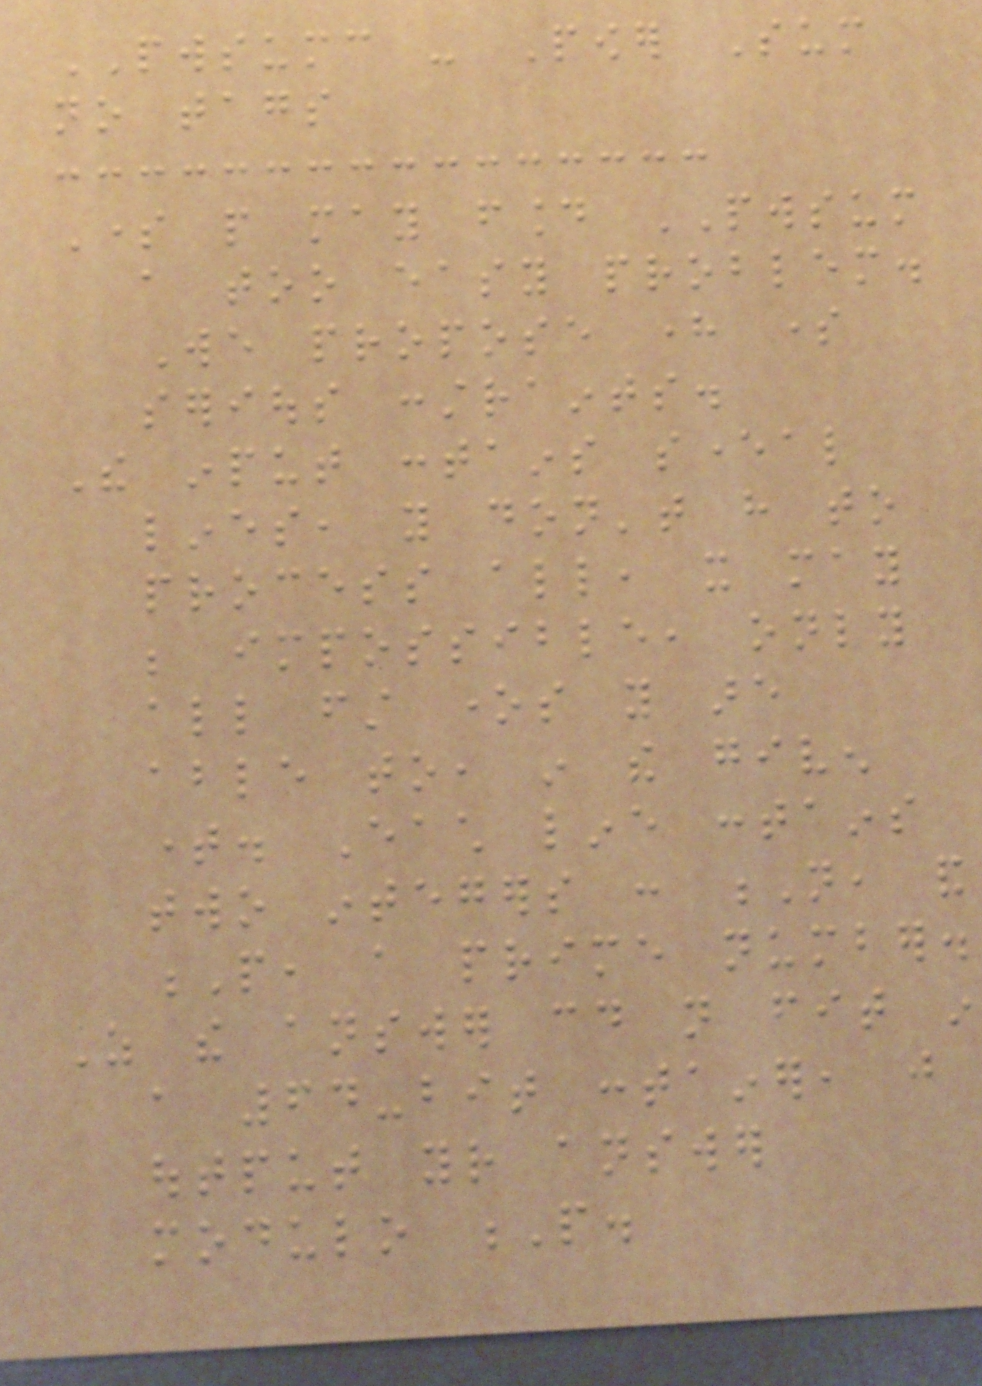PWSUMC - Power Sum
no tags
Some people may found PWSUM
a too easy problem.
We propose here some
serious constraints.
The input contains several
lines, you don't have to
process all, it may
be impossible, only
all first ones you are
able to, in the given
time. Each line contains
two integers : N, and
P, a prime number.
As the answer could not fit in
a 64-bit container, just
output your answer
modulo P.
